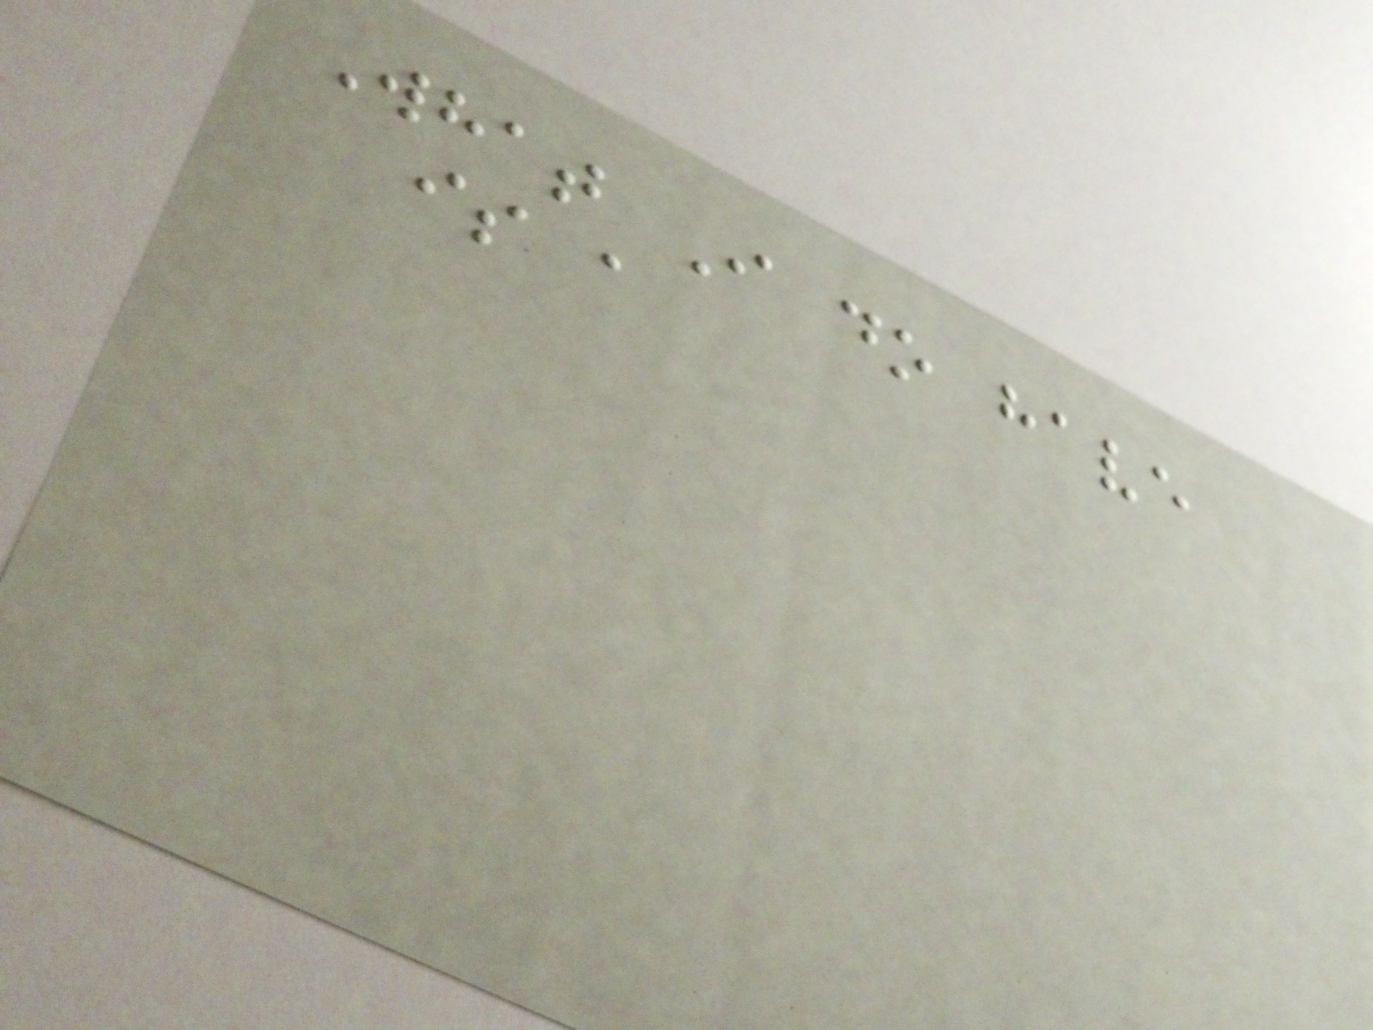What I do have
is a
